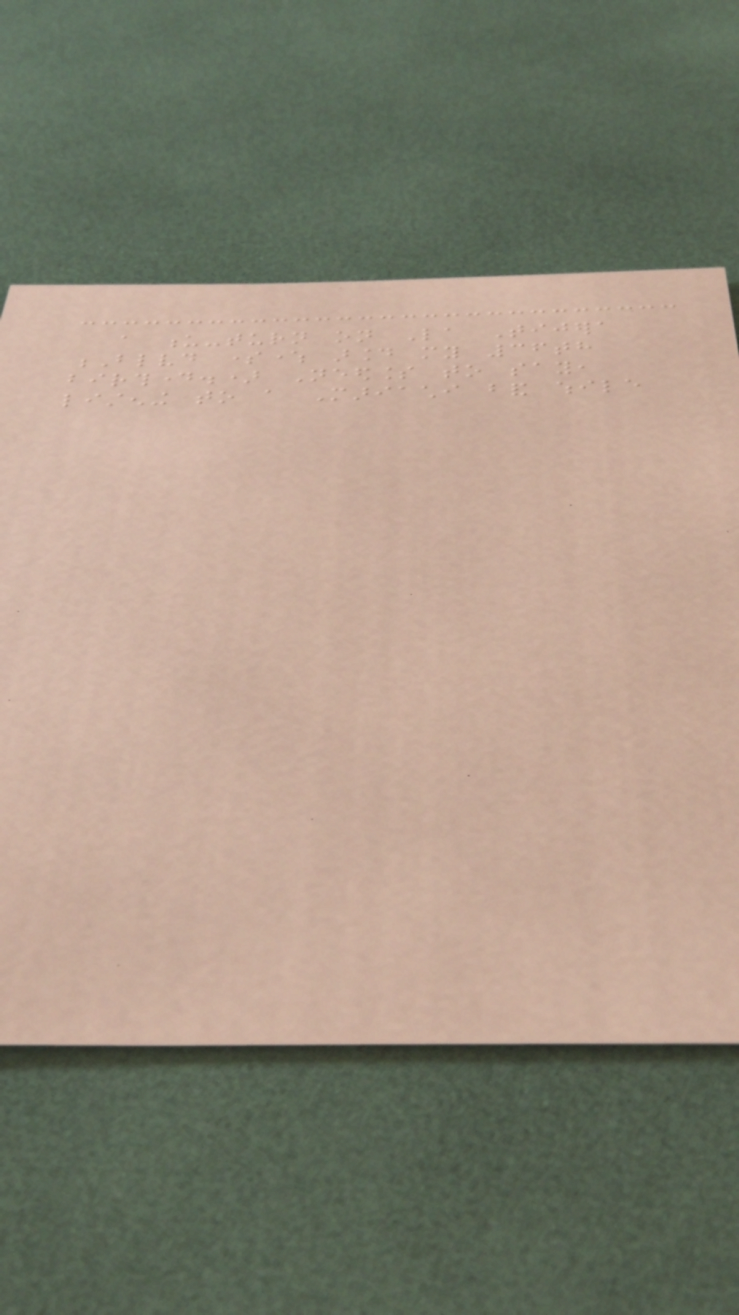a u-turn on La Tijera
Blvd somewhere around my 36th
birthday.) Needless to say,
listening to a Mariachi band while
